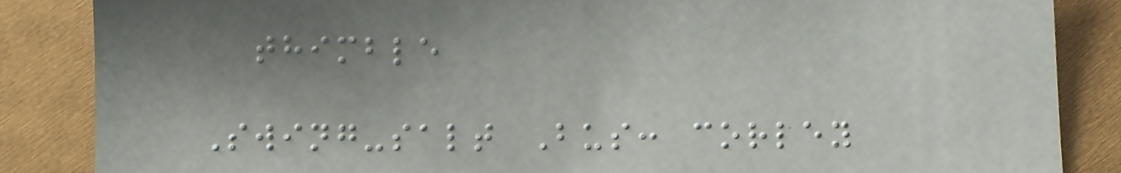thimble
Swing-salt Bus: corley
